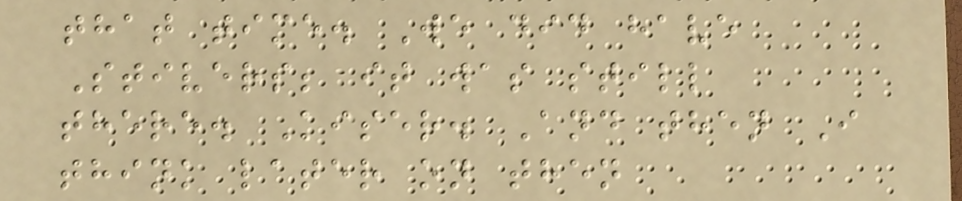that time. We did have
Stivers; it was still
there. Kiser. And then I
think later on then
